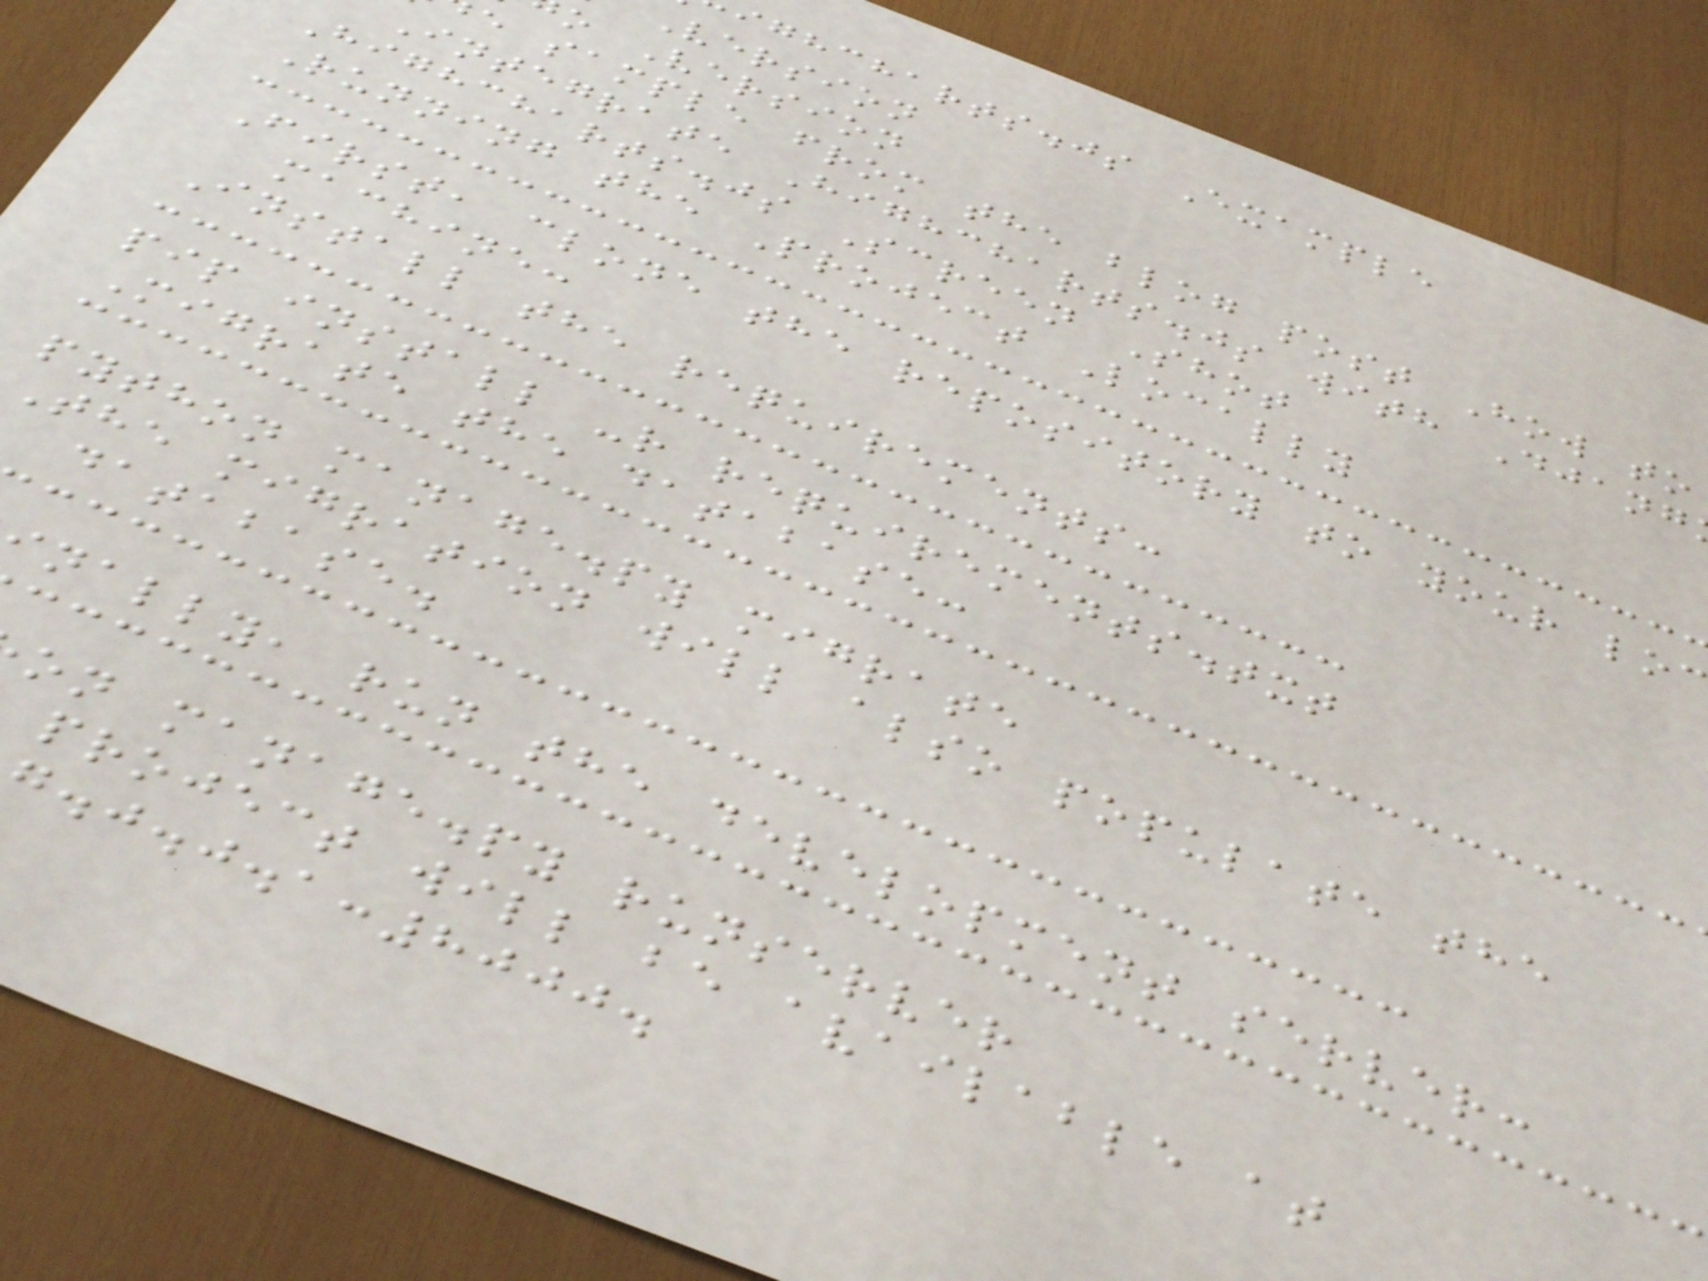ighcharts.js Example
Version
o Version
e sample from the blog post How to
Integrate Highcharts.js with Djang
Highcharts.js Screen Shot
Running the Project Locally
First, clone the repository to your loc
machine:
Install the requirements:
pip install -r requirements.txt
Migrate the database:
python manage.py migrate
The migration will also populate the
database.
nally, run the development server:
on manage.py runserver
project will be available at
:8000.
